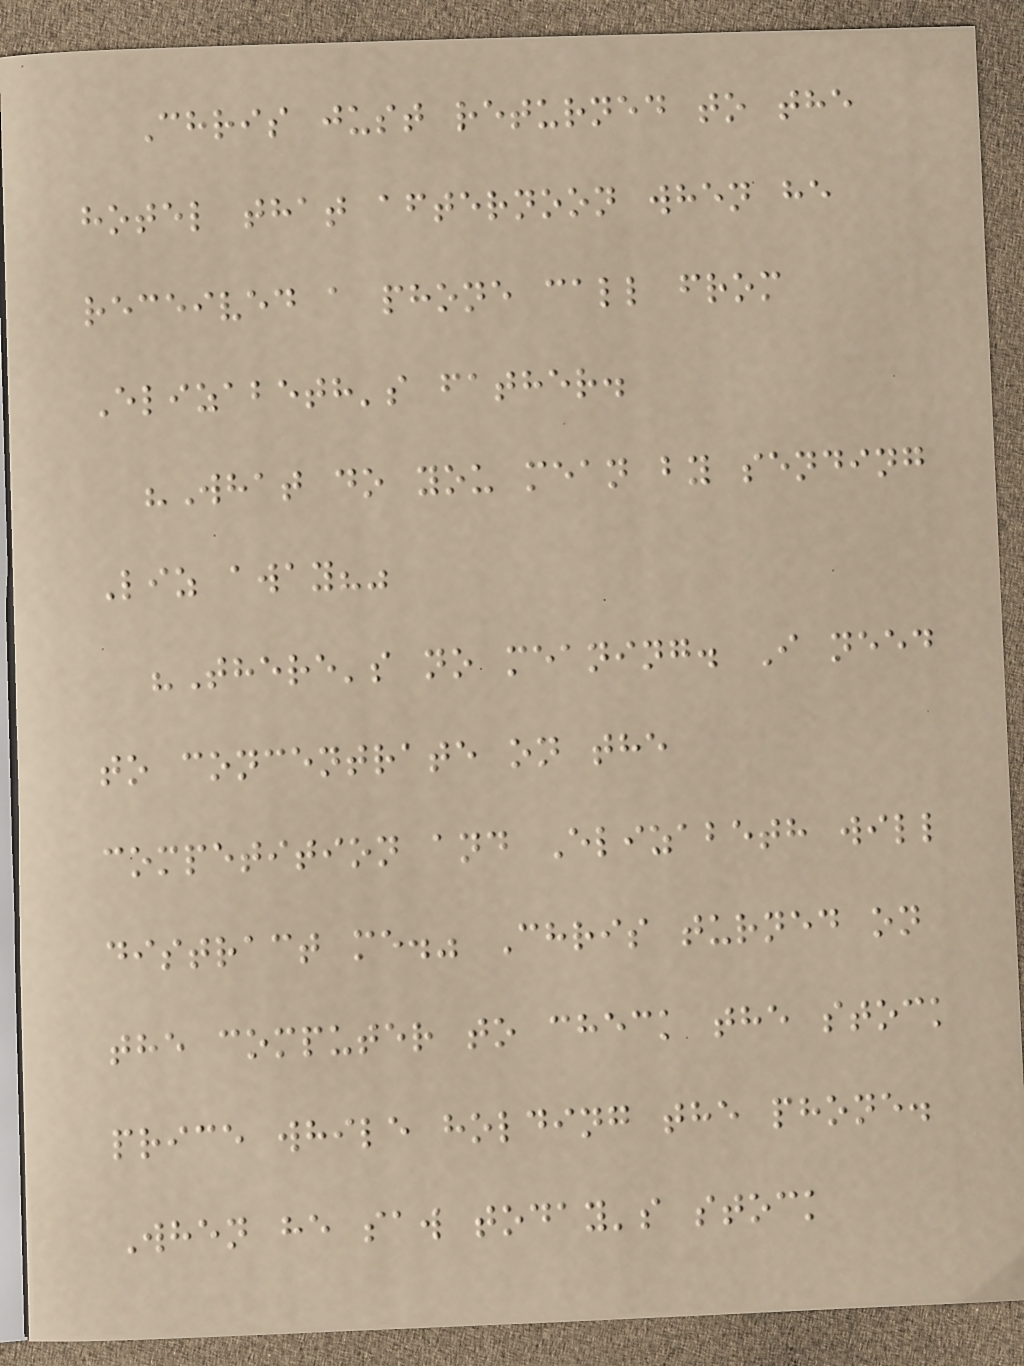Chris just returned to the
hotel that afternoon when he
received a phone call from
Elizabeth's father.
"What do you mean by sending
Liz away?"
"There's no meaning. I need
to concentrate on the
competition and Elizabeth will
distract me." Chris turned on
the computer to check the stock
price while holding the phone.
When he saw today's stock
